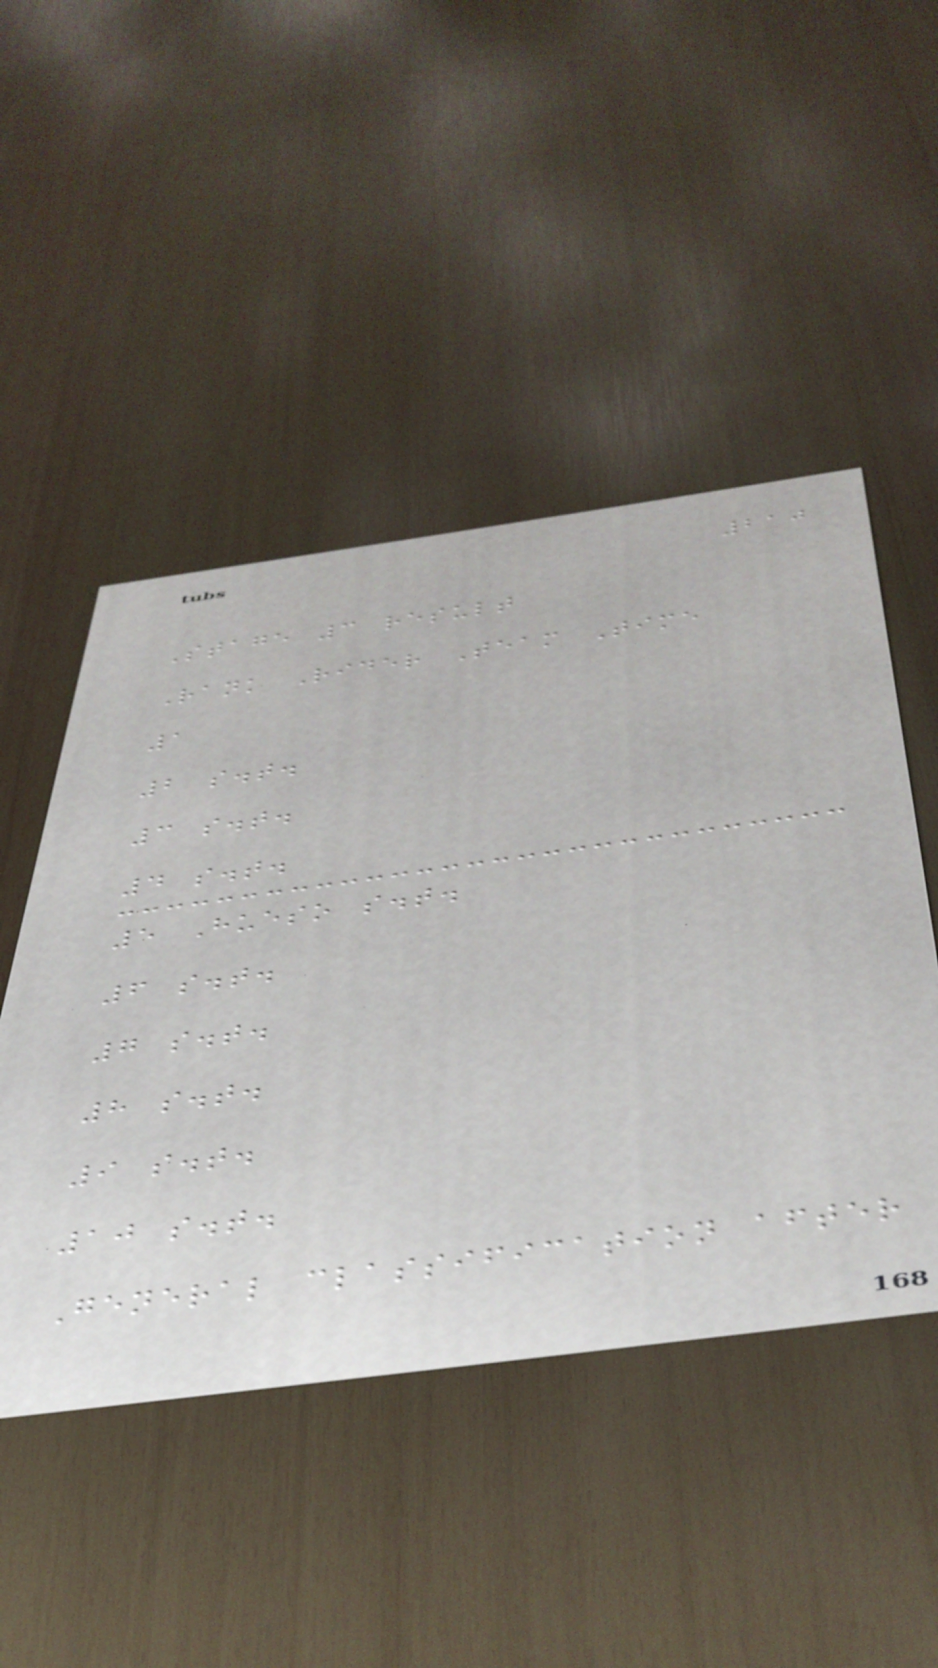210
Stage 3 result
Rank Rider Team Time
1
2 s.t.
3 s.t.
4 s.t.
5 Hueso s.t.
6 s.t.
7 s.t.
8 s.t.
9 s.t.
10 s.t.
General classification after
